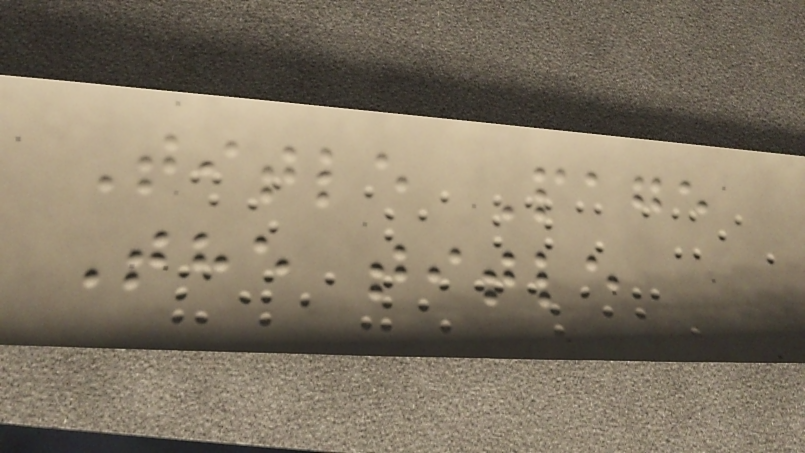Title Page
The title
